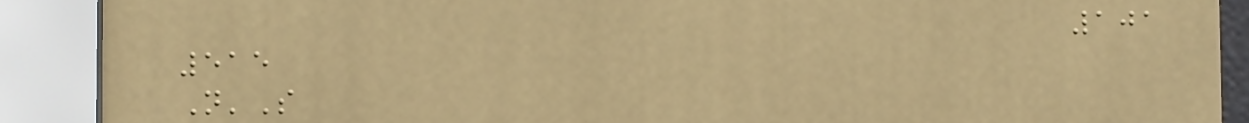101
515
N'S
